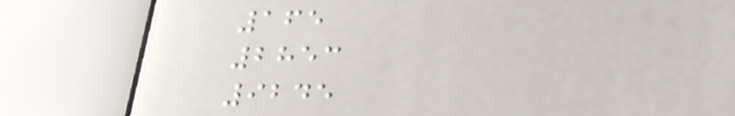165
2853
9245
